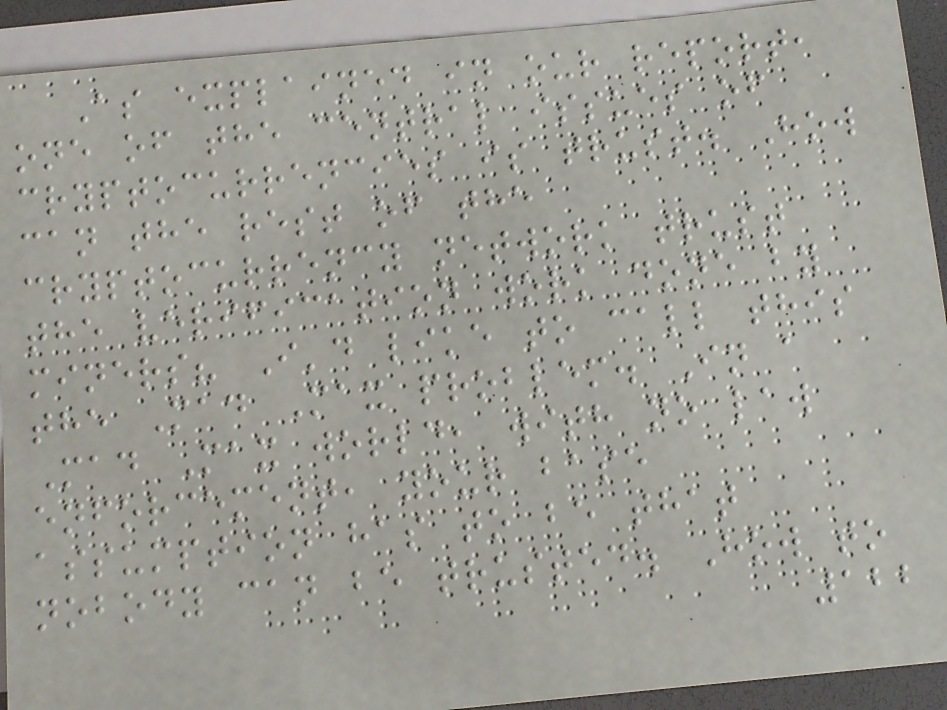As explained in our report,
one of the central issues of
cryptocurrencies is trust. How
can the rest of the
cryptocurrency network trust
the verification work done by
miners? I'd like to call this
the Mad Max problem. In a
Mad Max world, with no law
enforcement, your base
assumption has to be that
nobody can be trusted. How to
122
